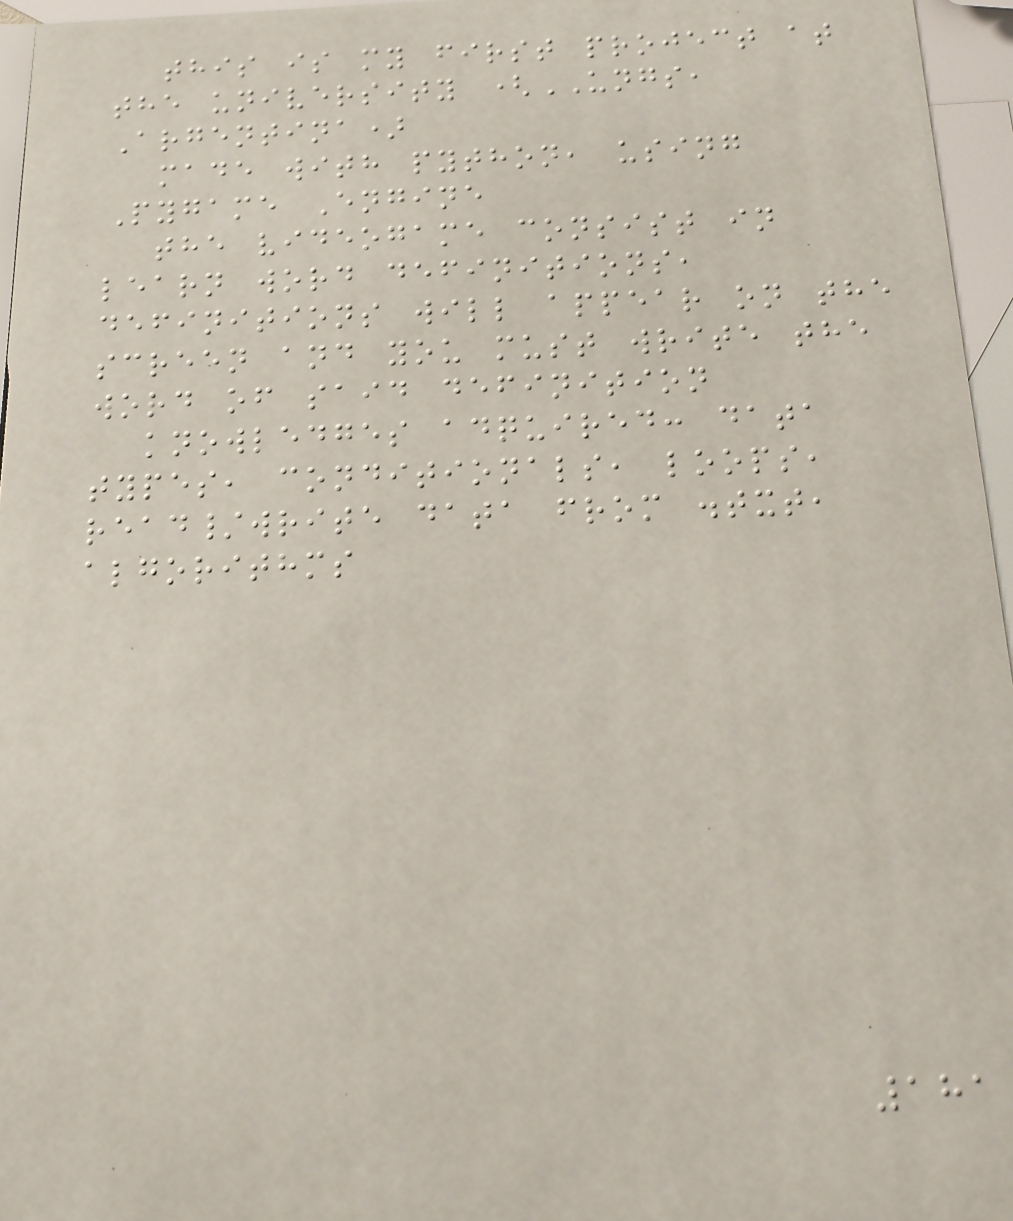this is my first project at
the university (UNGS,
Argentina)
made with python, using
Pygame Engine
the videogame consist in
learn word definitions,
definitions will appear on the
screen and you must write the
word of said definition
knowledges adquired: data
types, conditionals, loops,
read/write data from .txt,
algorithms
181
